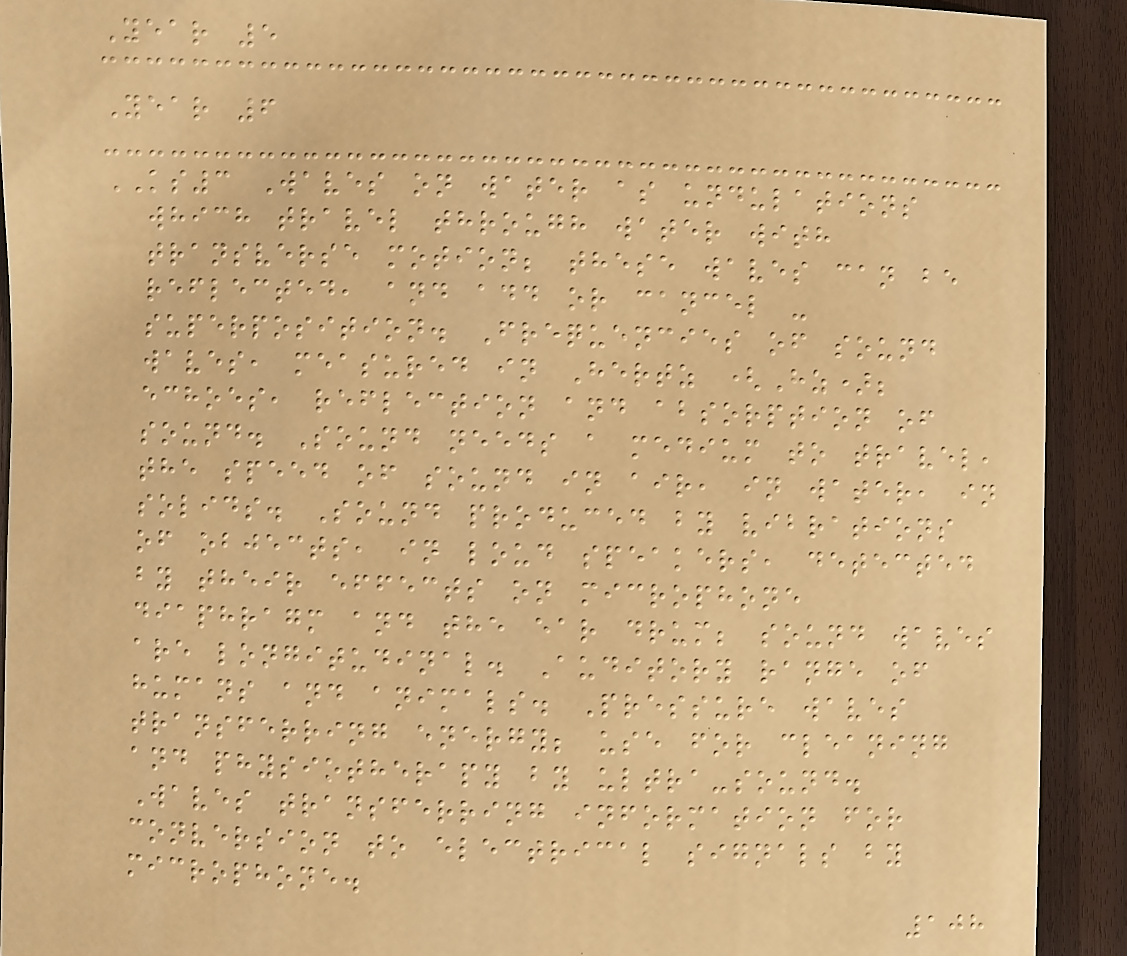Year 5
Year 6
KS3 Waves on water as undulations
which travel through water with
transverse motion; these waves can be
reflected, and add or cancel -
superposition. Frequencies of sound
waves, measured in Hertz (Hz);
echoes, reflection and absorption of
sound. Sound needs a medium to travel,
the speed of sound in air, in water, in
solids. Sound produced by vibrations
of objects, in loud speakers, detected
by their effects on microphone
diaphragm and the ear drum; sound waves
are longitudinal. Auditory range of
humans and animals. Pressure waves
transferring energy; use for cleaning
and physiotherapy by ultra-sound.
Waves transferring information for
conversion to electrical signals by
microphone.
108
